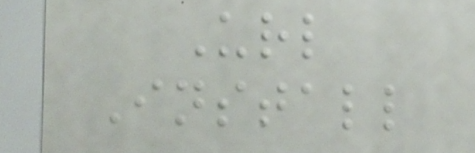Url
Install
